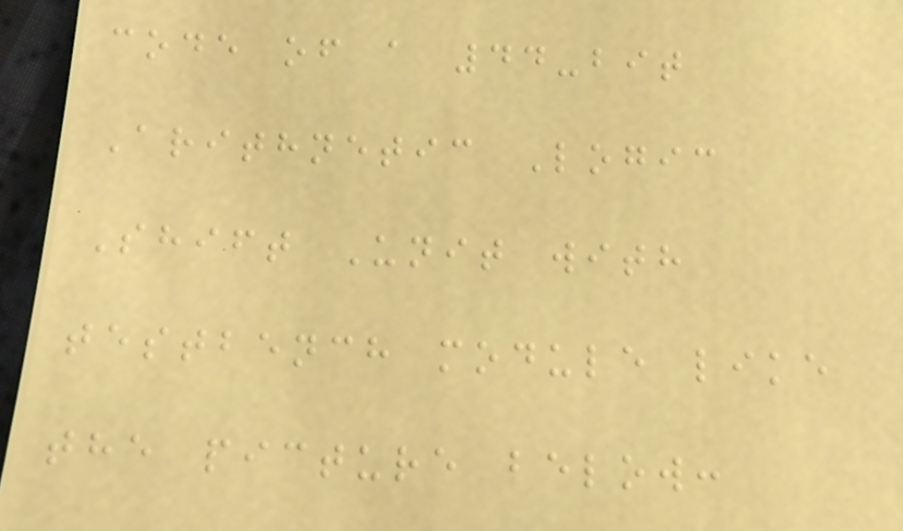code of a 44-bit
Arithnetic Logic
Shift Unit with
testbench module like
the picture below:
